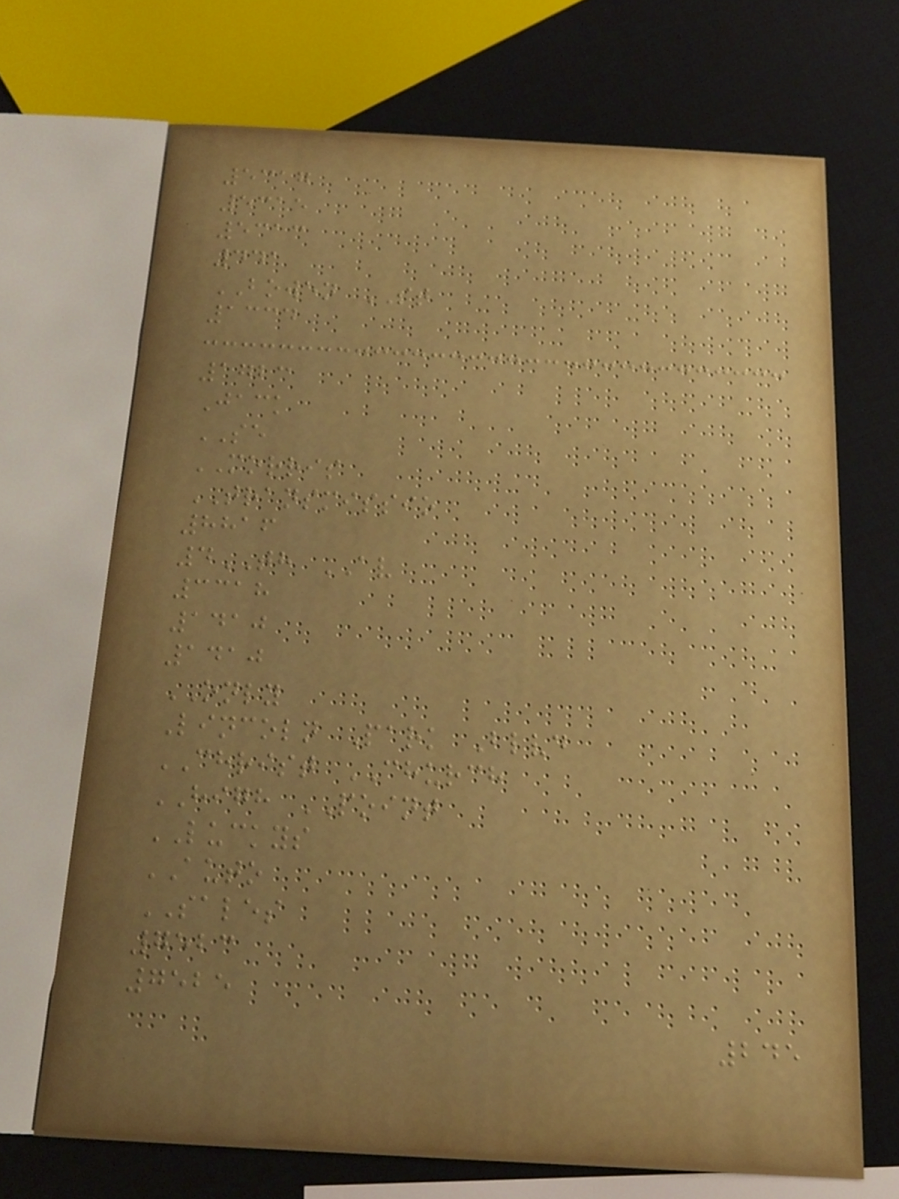5317
5315
5313
441
BOWEN ST
1334
1723
Jack
SE
MORRIS
TRANSMISSIO
8816
4TH AV
3318
1410
1410
ONLY
Lincoln Park Blvd
CHRIST CHURCH
HIGH POINT
LUCKYS
AUTO
SALES
7523
7525
245
